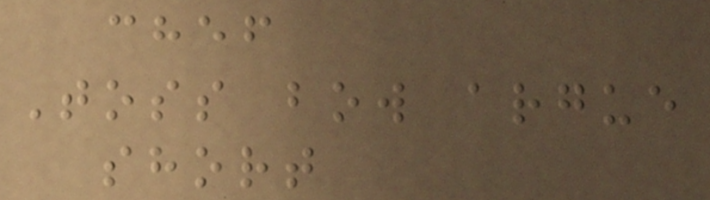chef
Toss bow argue
short
